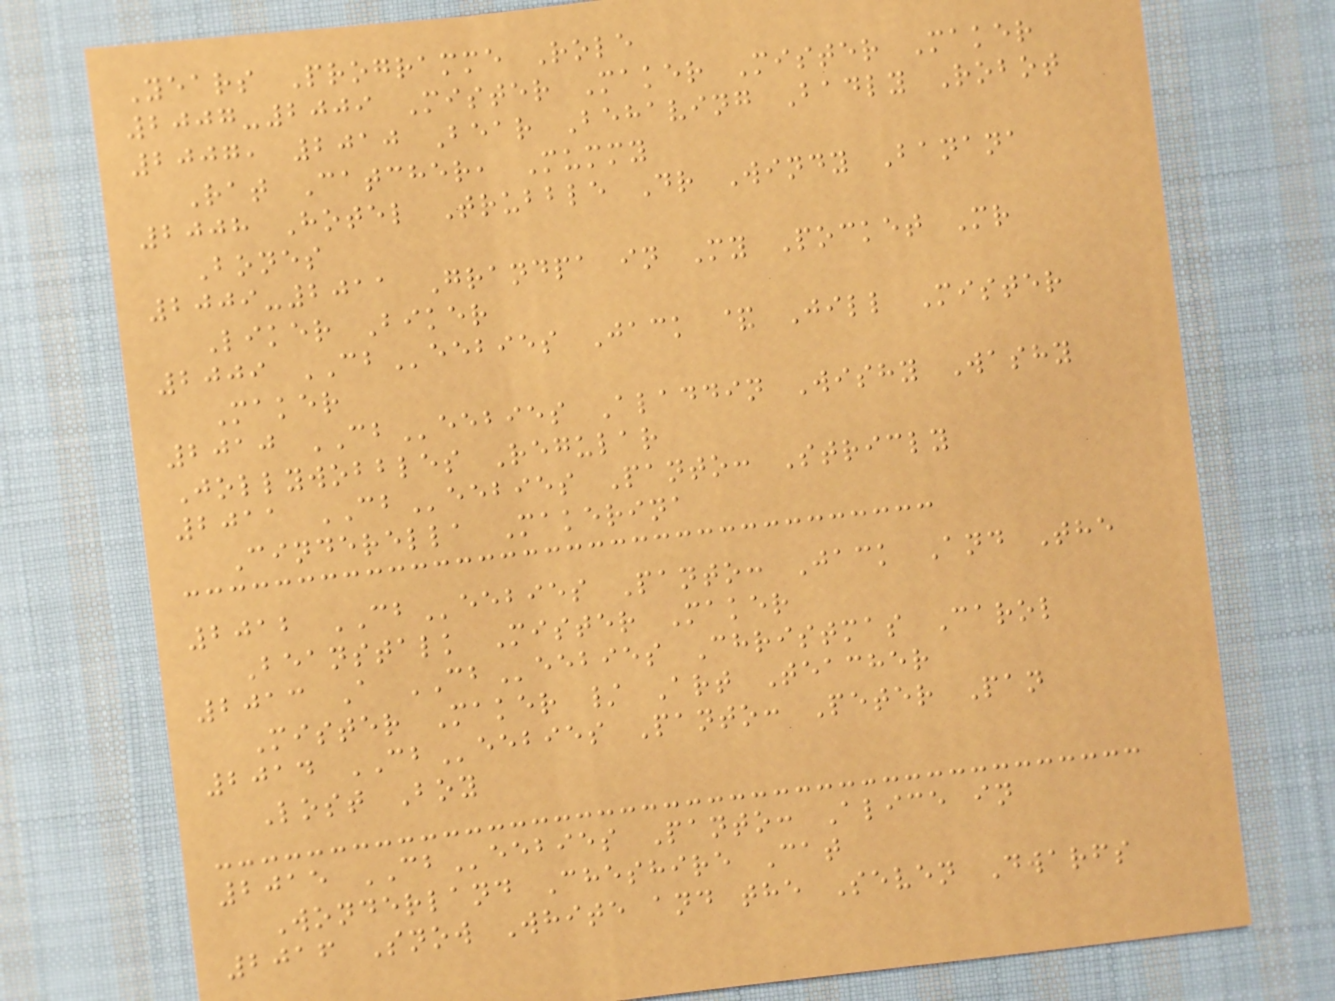Years Programme Role
2007-2009 Mister Maker Mister Maker
2007, 2010 Bear Behaving Badly Robot
Rat Catcher, Mummy
2008 Hotel Trubble Dr Windy Banana
Bones
2009-2011 Grandpa in My Pocket Mr
Liker Biker
2009 CBeebies Jack & Jill Mister
Maker
2010 CBeebies Aladdin Wishy Washy
Jollywobbles Regular
2011 CBeebies Panto: Stricly
Cinderella Makerina
2012 CBeebies Panto: Jack And The
Beanstalk Mister Maker
2013 A CBeebies Christmas Carol
Mister Maker / Art Teacher
2014 CBeebies Panto: Peter Pan
Lost Boy
2015 CBeebies Panto: Alice in
Wonderland Cheshire Cat
2016 Snow White and the Seven Dwarfs
